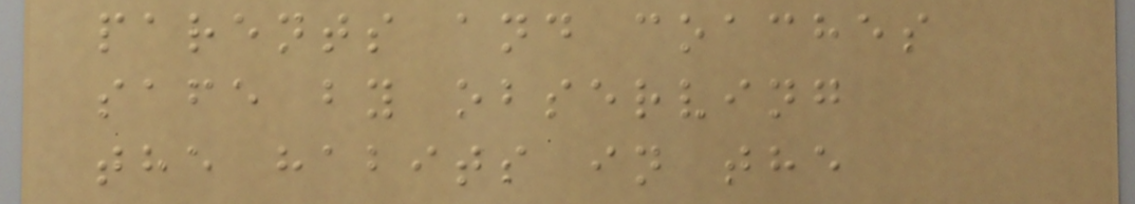parents and coaches
safe by observing
the habits in the
